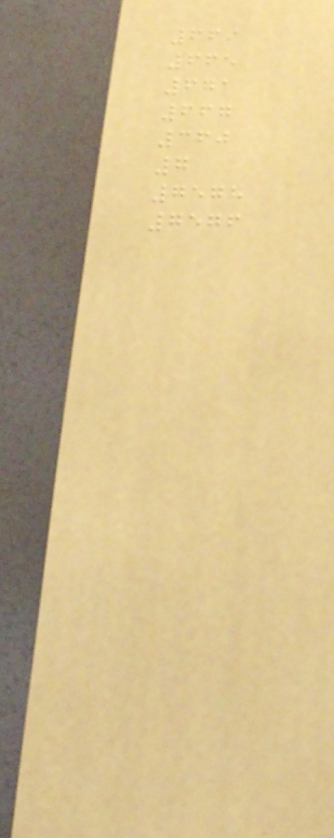669
665
671
667
360
7
7578
7576
